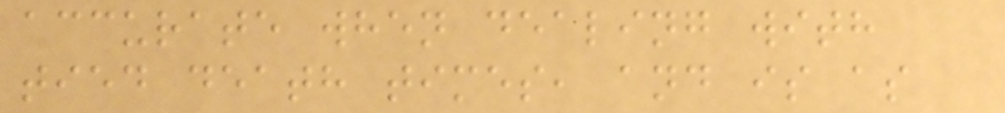accurate when dealing with
tied death times, and is as
